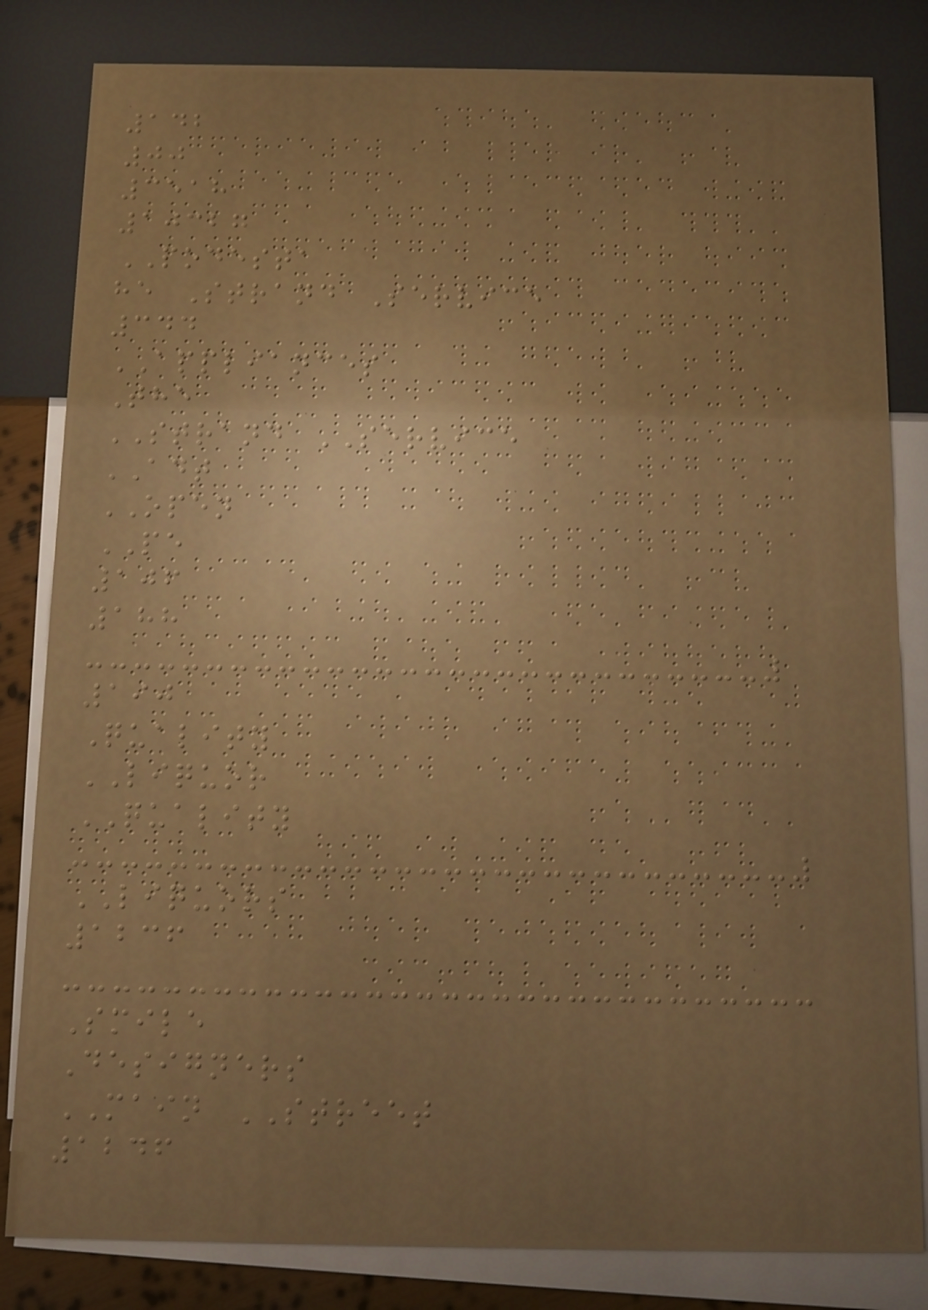142
00
3518
10327
PODESTA
he Strand Service
344
APPLIANCES
The
STRAND SERVICE
ADT
OPEN
PE
106
188
190
Quality
LIQUOR
QUALITY
LIQUORS
1236
Smile
Designers
MAIN STREET
1246
